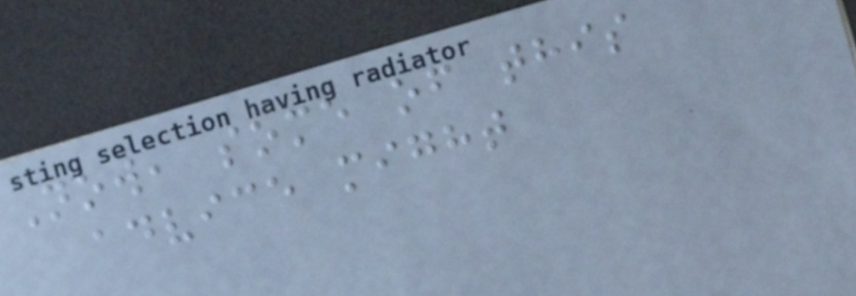Now, some of this
advice might
